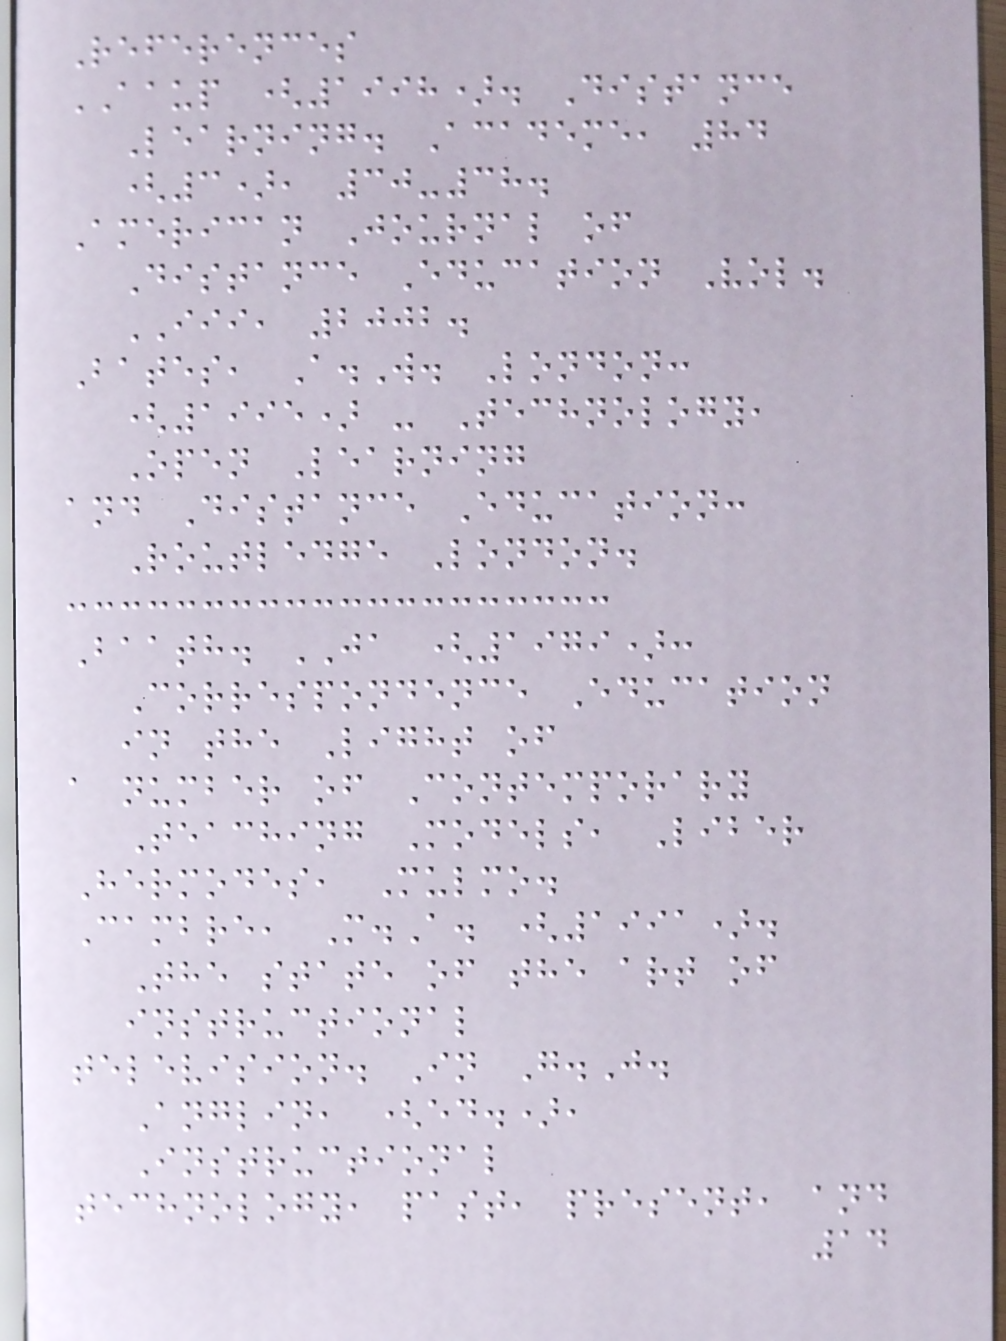References
AAUP (1998). Distance
Learning. Academe, 84
(3), 30-38.
American Journal of
Distance Education Vol.
III, 2002.
Bates, A.W. London:
(1995) - Technology,
Open Learning
and Distance Education:
Routledge London.
Baath. JA (1979):
Correspondence Education
in the Light of
a number of Contemporary
Teaching Models, Liber
Hermodes, Mulmo.
Cambre, M.A. (1991).
The state of the art of
instructional
television. In G.J.
Anglin, (ed.),
Instructional
technology, past, present, and
14
